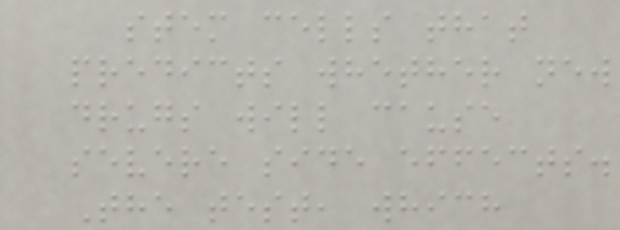stem cells that
predicts whether new
drugs will cause
severe side effects.
The test, which
